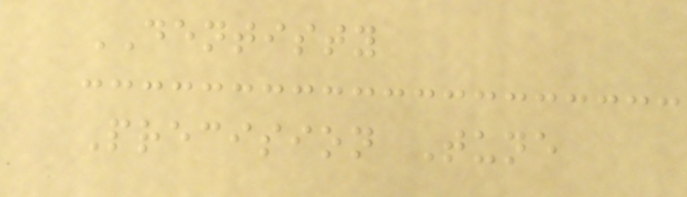DENTISTY
Precision Tune
